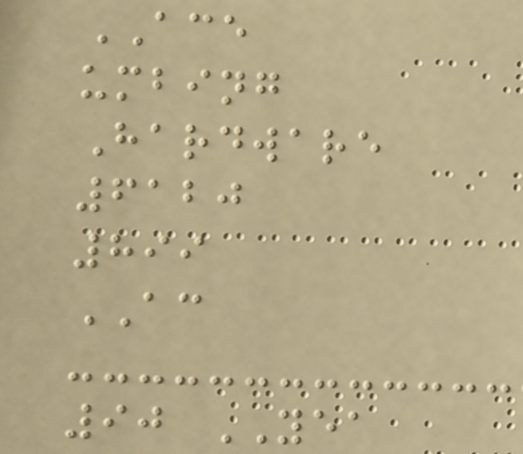ACE
umbing
Hardware
6120
899
AC
90 YEA
